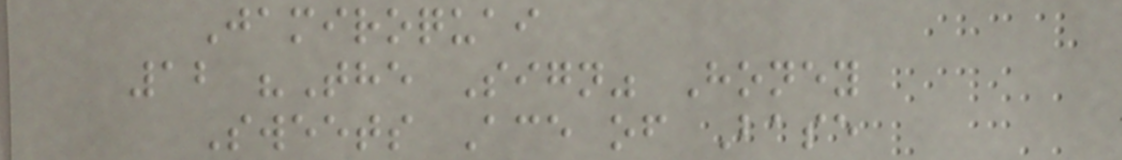Jamiroquai
12 "The Sign" Honey
Sweets Ace of Base
